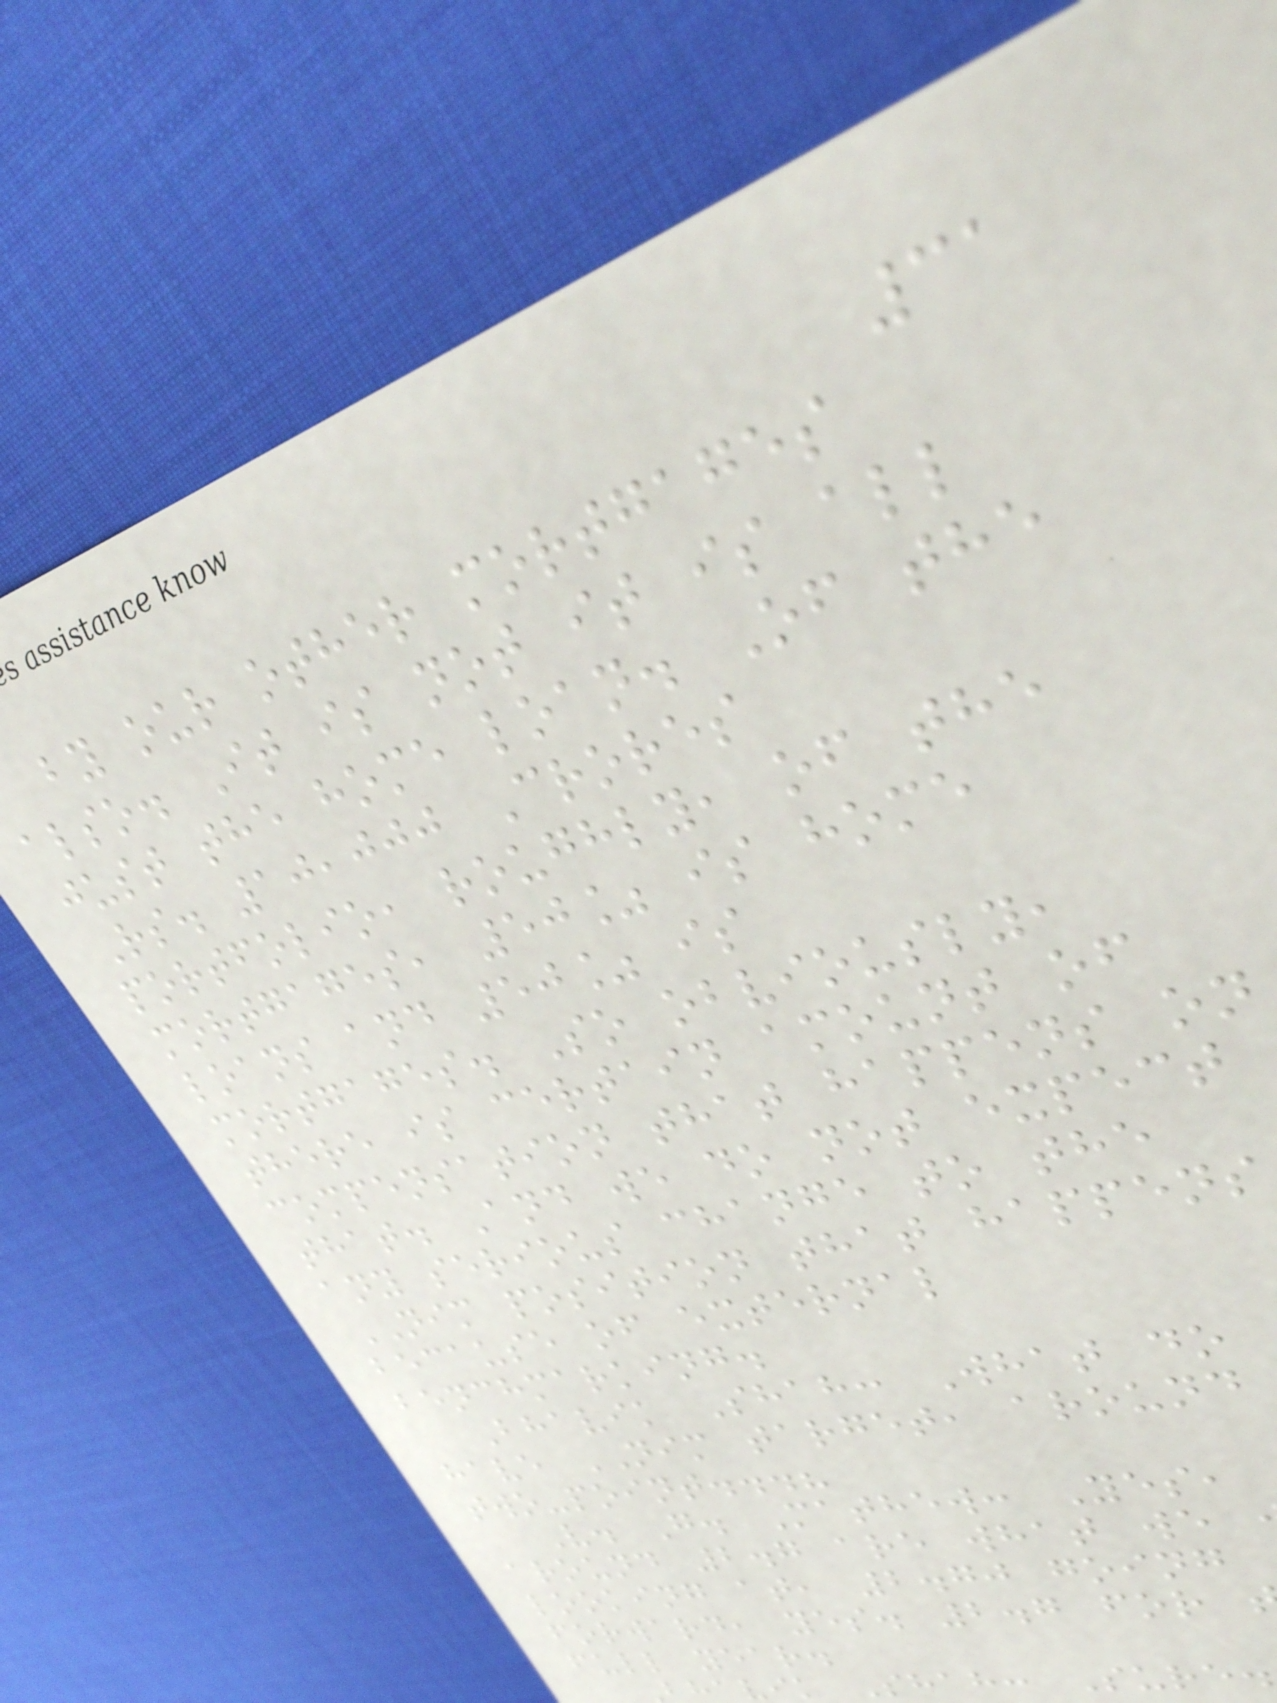31
by our other mortgages
also. It is not it is all
just the home loan. Of the
Rs. 10,000 Crores
portfolio, roughly, of the
mortgages, 50% is home
loans and 50% is
mortgages. So obviously,
there is certain amount of
compensation that happens on
that. And we do not expect
any serious change to the
NIM position that happens
because of external
benchmarking.
Bhavik Shah: What do
have NIM target, around
two-point...?
V. G. Mathew: Yes,
around 2.7 are what we
looking at, 2.70 going
forward, yes. 2.7 for
full year.
avik Shah: Sure.
